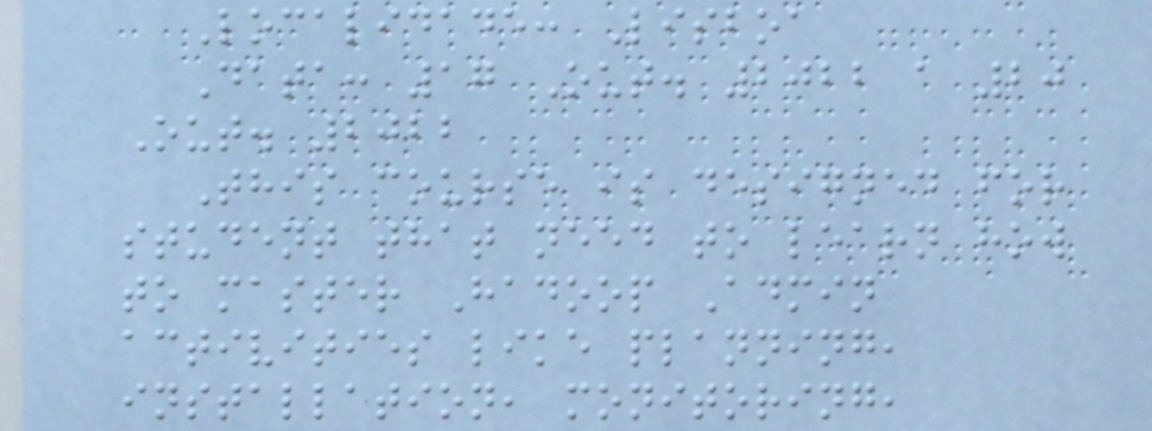Localidade: Lisboa
Data: 17 Out. 2022 a 20
Out. 2022
This course is designed for
student that need to learn how
to master Hadoop Admin
activities like planning,
installation, monitoring,
